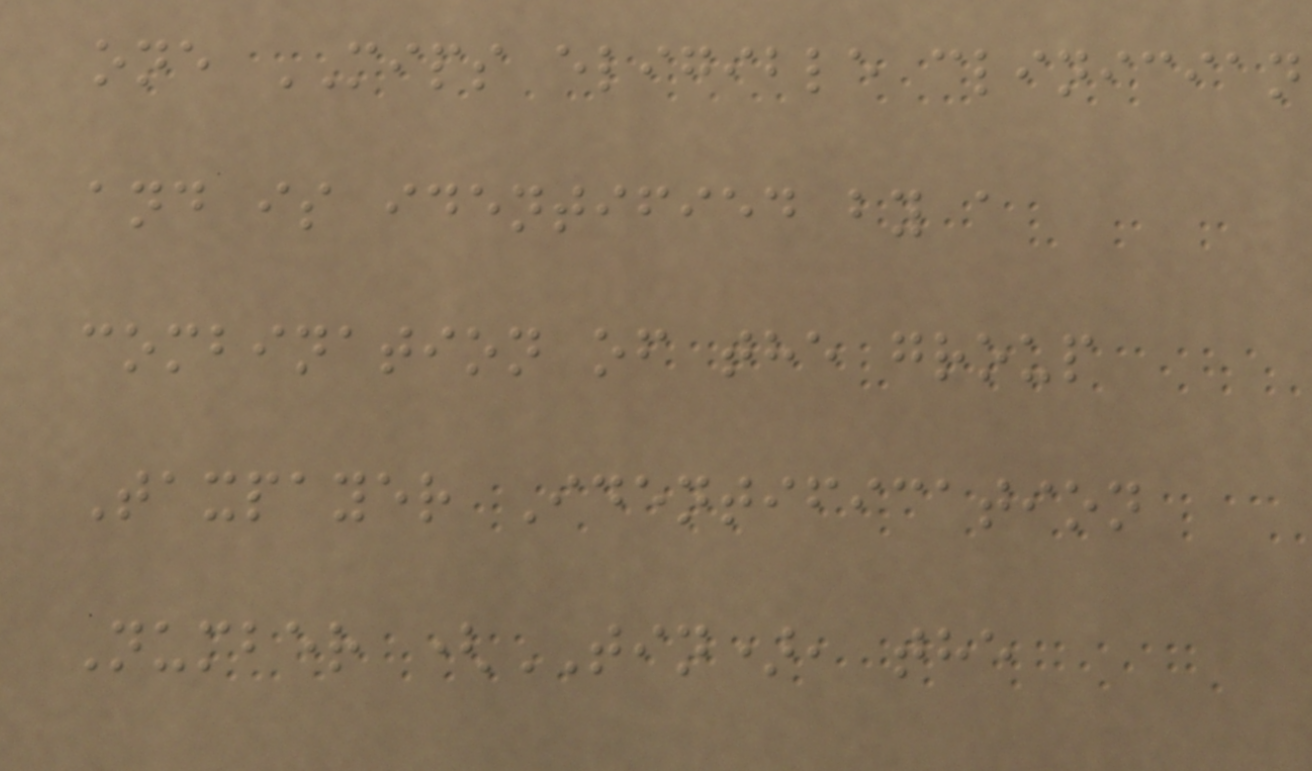one MIPS eligible clinician
and is identified by a
combination of the group
Taxpayer Identification
Number (TIN), the
